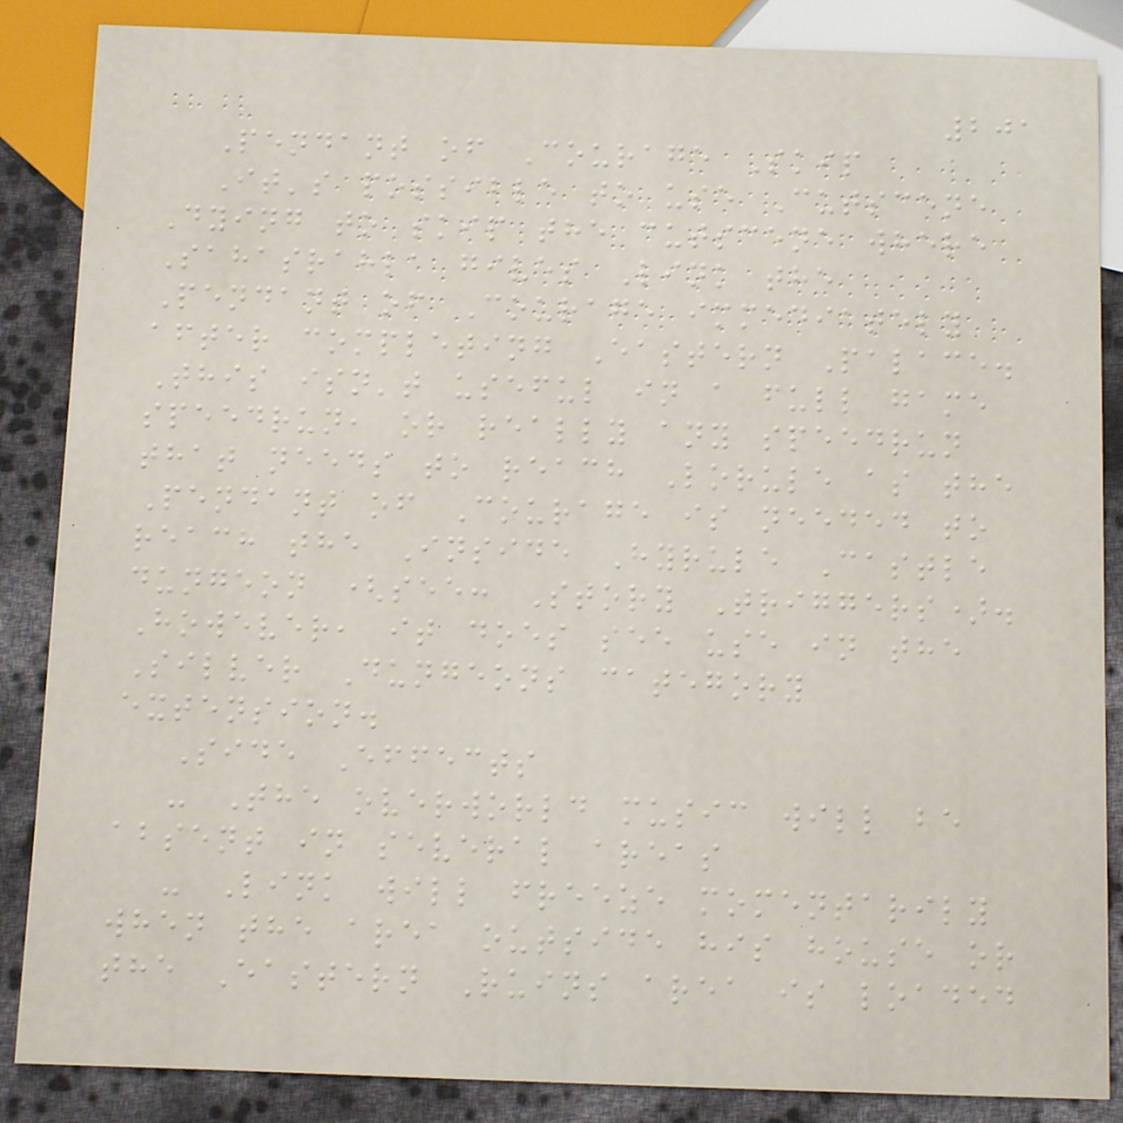201
Pendant of Courage Skip
It's possible to use Cutscene
Dying to skip the cutscene where
Sahasrahla gives Link the
Pendant of Courage immediately
after completing Eastern Palace.
This isn't useful in a full game
speedrun, or really any speedrun
that needs to reach Lorule as the
Pendant of Courage is needed to
reach the Inside Hyrule Castle
dungeon (see: Story Triggers).
However, it does see use in the
Silver Dungeons category
extension.
Side Effects
- The overworld music will be
absent in several areas
- Link will freeze momentarily
when the area outside his house or
the Eastern Ruins area is loaded
